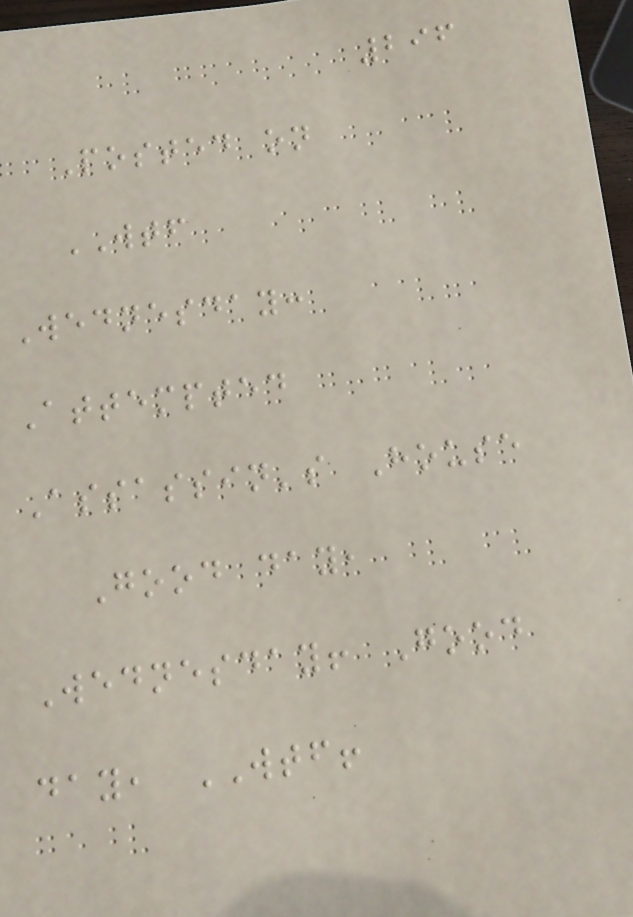296
Posted on
WTF
Wednesday:
Attempted
Assassin's House
Good day,
Wednesday! Good
day, WTF!
